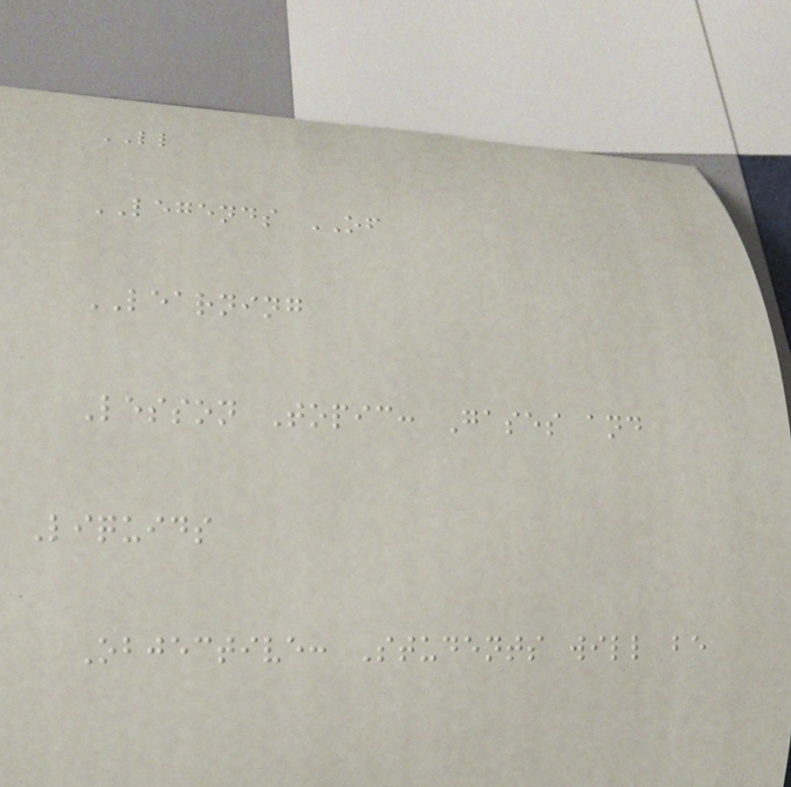LL
LEGENDS OF
LEARNING
Lesson Topic: Gases and
Liquids
Objective: Students will be
